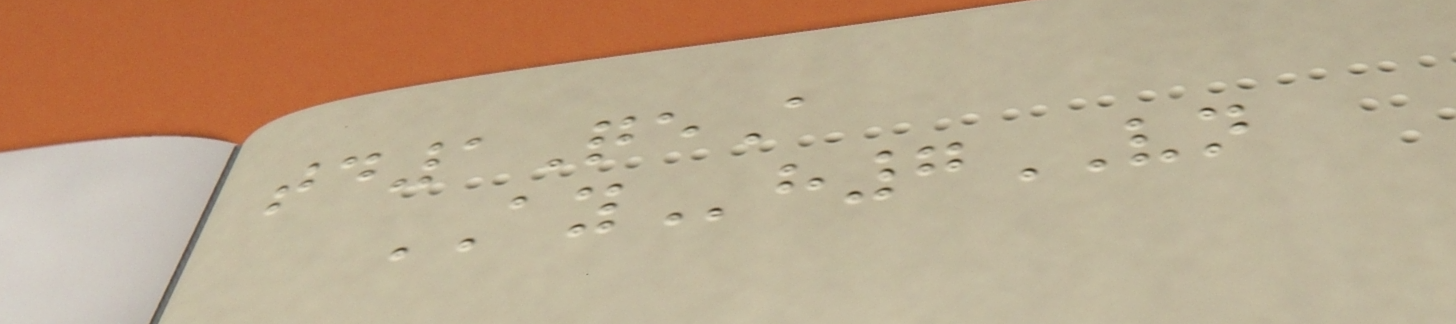td1QeA
AYh7VN
